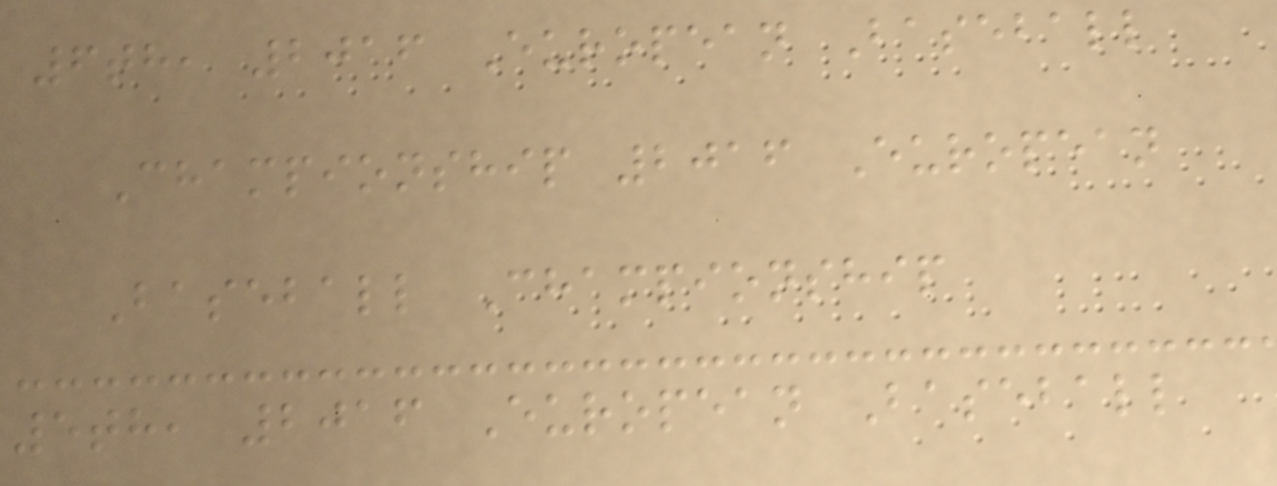6th, 2016 European Baseball
Championship 2016 European
Baseball Championship
5th, 2016 European Baseball
